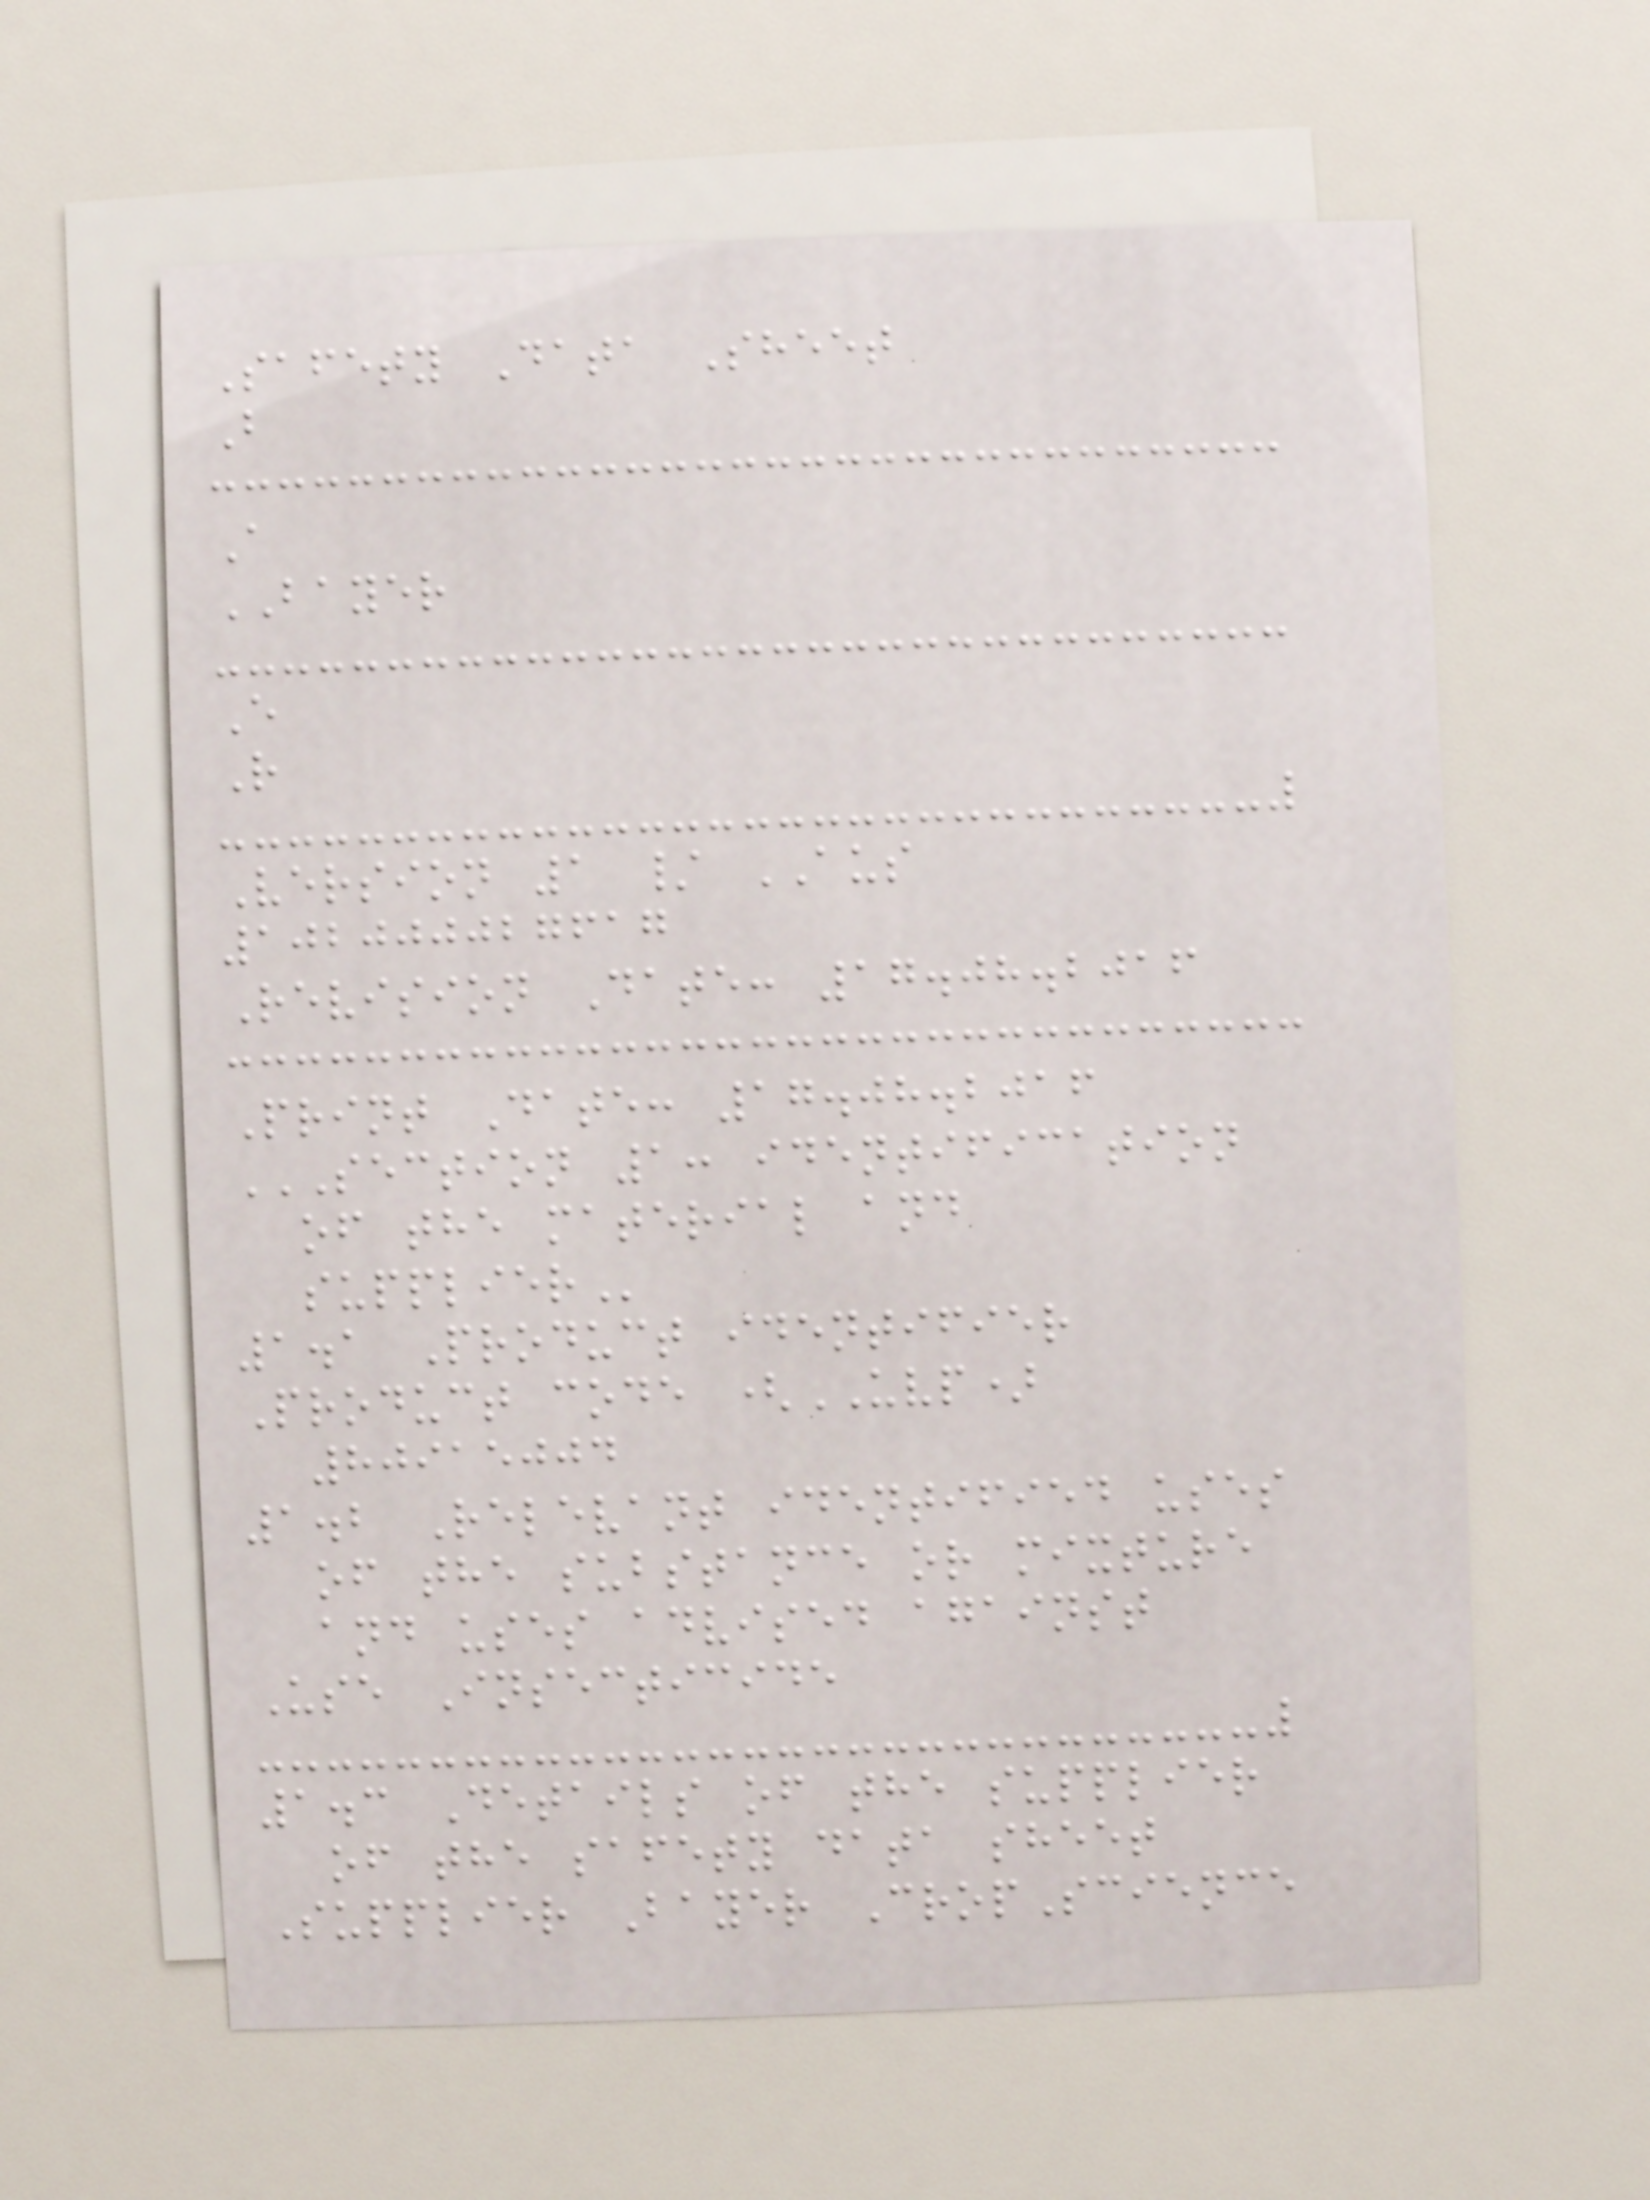Safety Data Sheet
B
A
BAYER
E
R
Version 1 / AUS
102000027617
Revision Date: 17.08.2016
Print Date: 17.08.2016
SECTION 1: IDENTIFICATION
OF THE MATERIAL AND
SUPPLIER
1.1 Product identifier
Product code (UVP)
80915004
1.2 Relevant identified uses
of the substance or mixture
and uses advised against
Use Insecticide
1.3 Details of the supplier
of the safety data sheet
Supplier Bayer CropScience
